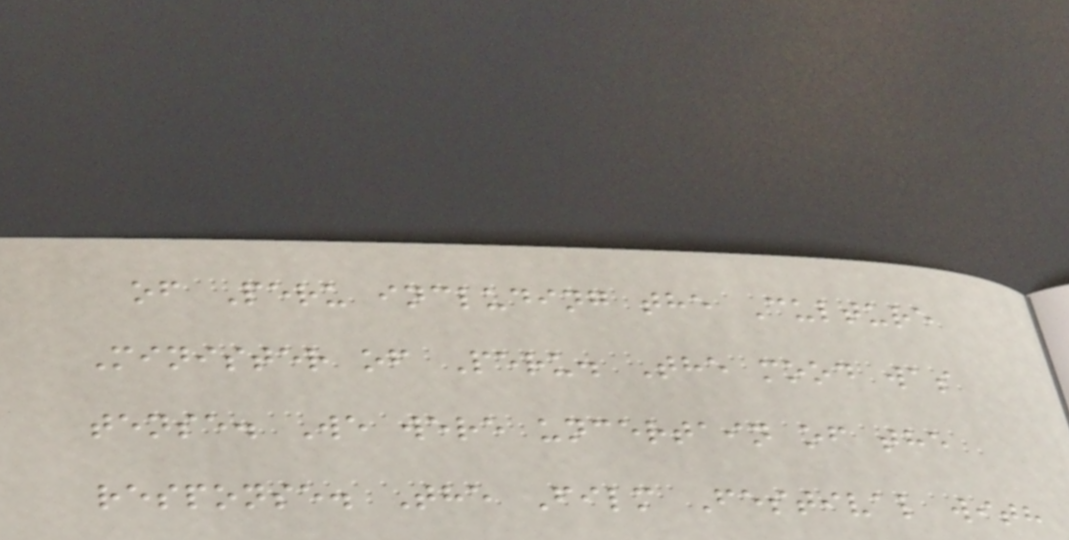of Peru including the Culture
Minister of Peru. The mood was
tense. We were uncertain of the
response. The Film Festival with
